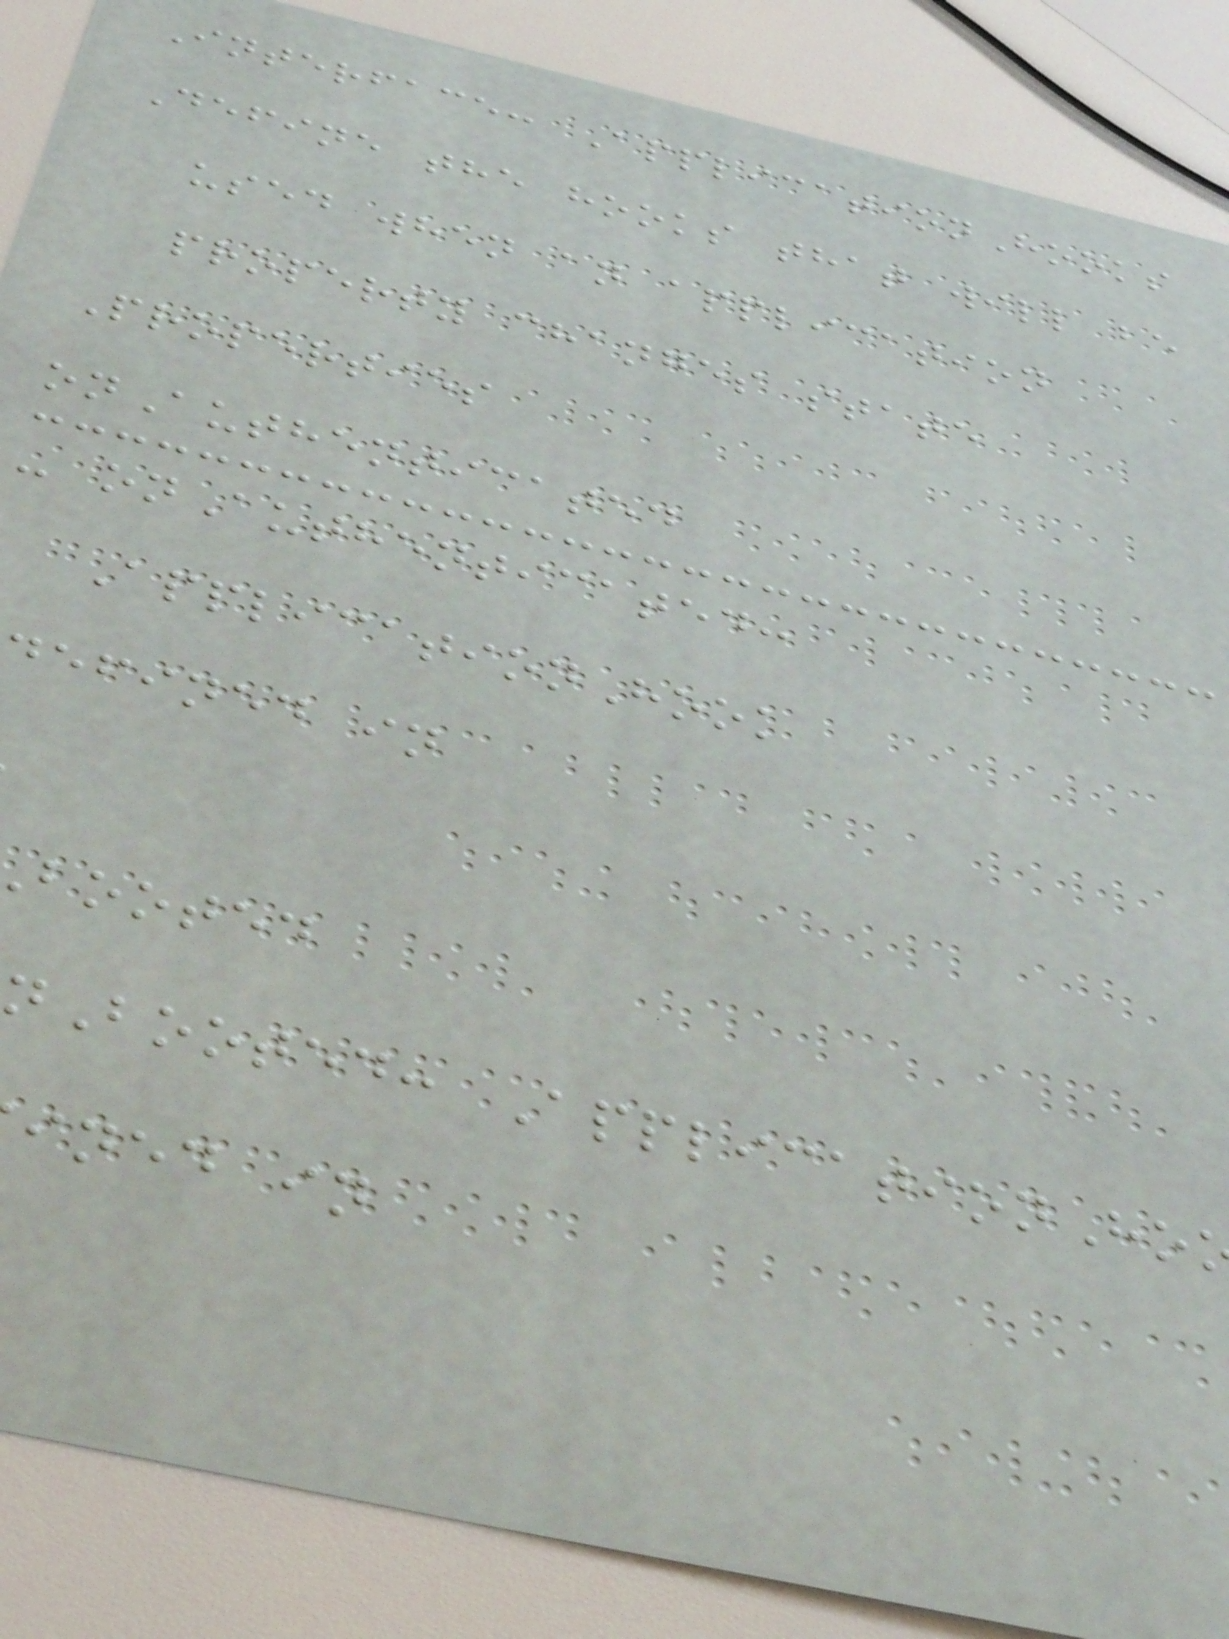Interface: ApplicationHooks
Define the hooks that will be
used when an application
property changes state
Properties
onAuthenticated
- onAuthenticated:
ApplicationHook
defined in
booted
nBooted: ApplicationHo
ined in
